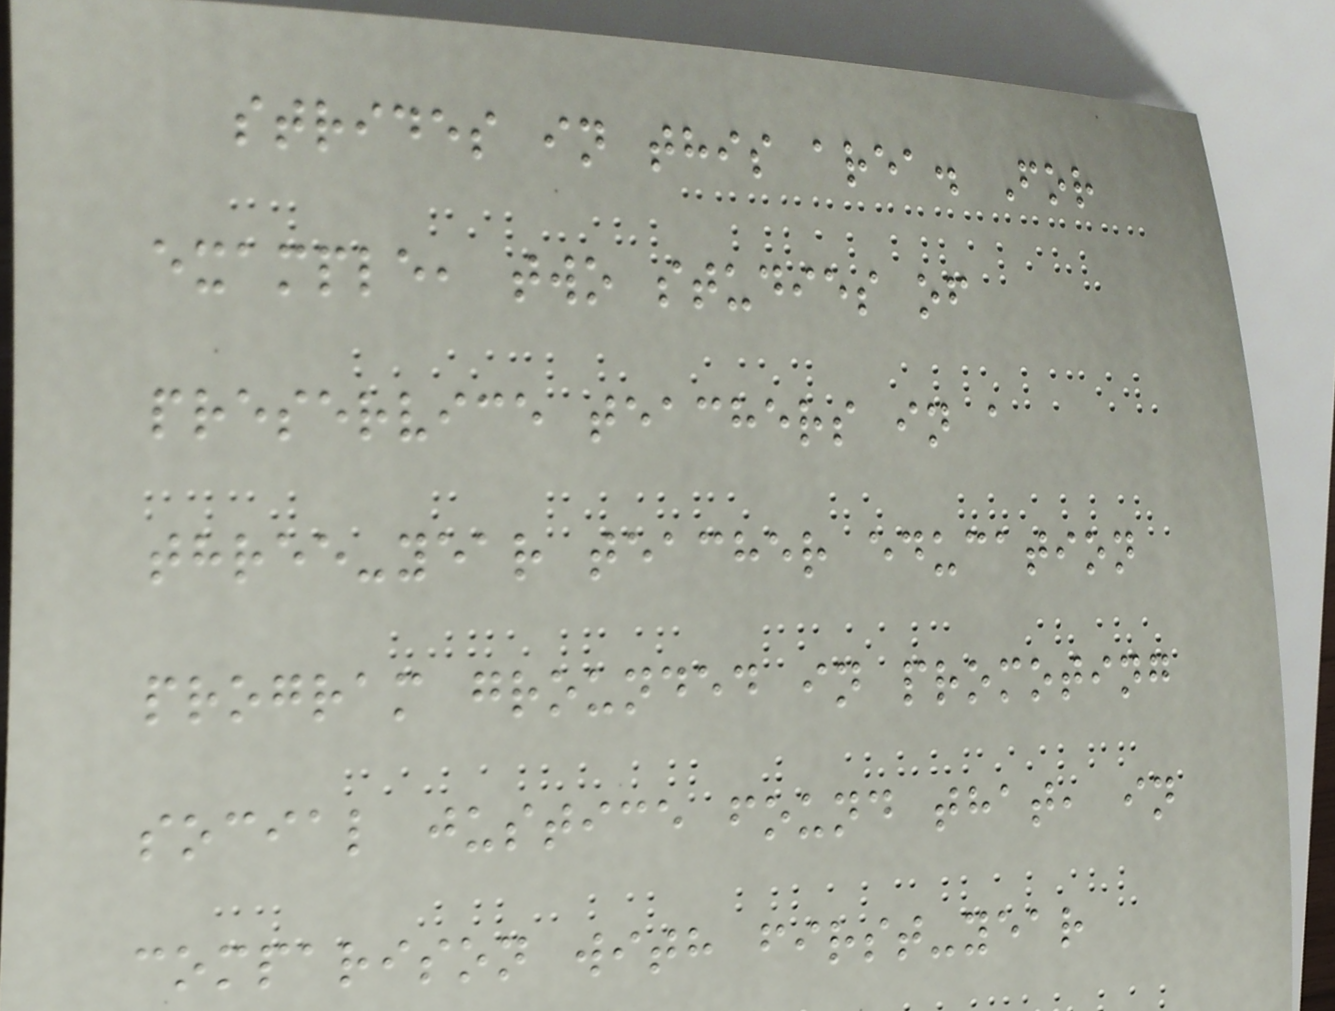strides in this area. For
example, two studies of
preservice teachers in a
three-year teacher education
program grounded in promoting
social justice found that, in
comparison with first-year
